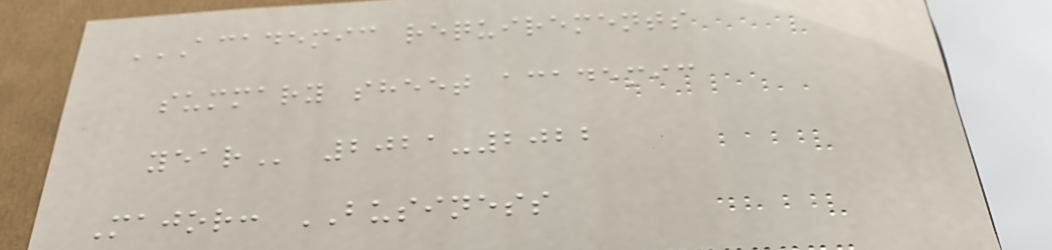ACADEMIC REQUIREMENTS
SUMMARY SHEET ACADEMIC
YEAR 2021-2022
Major: BUSINESS
